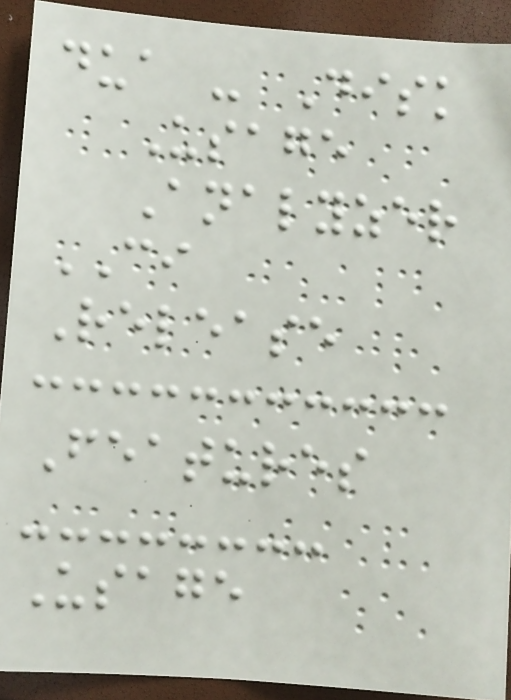dua - Disk
Usage
Analyzer
CI
Release
Features
Usage
